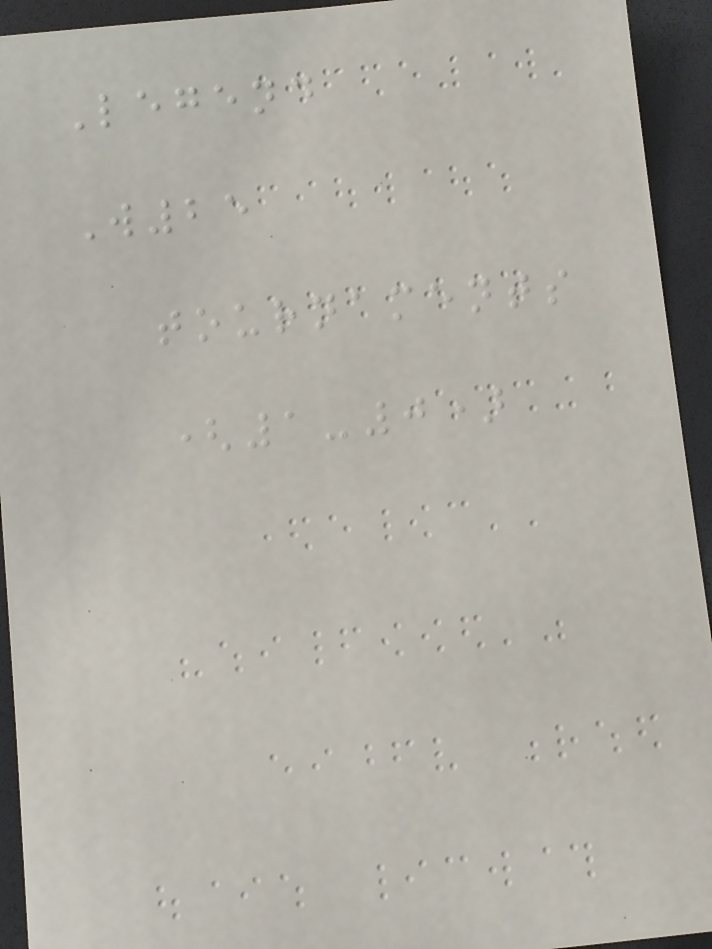Legend
W25
tournaments
(1-0)
